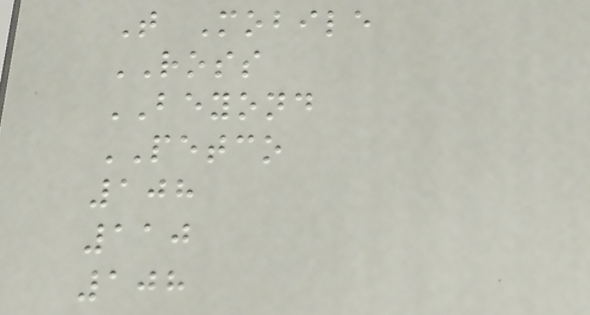T Mobile
ROSS
BEYOND
PETCO
108
110
108
